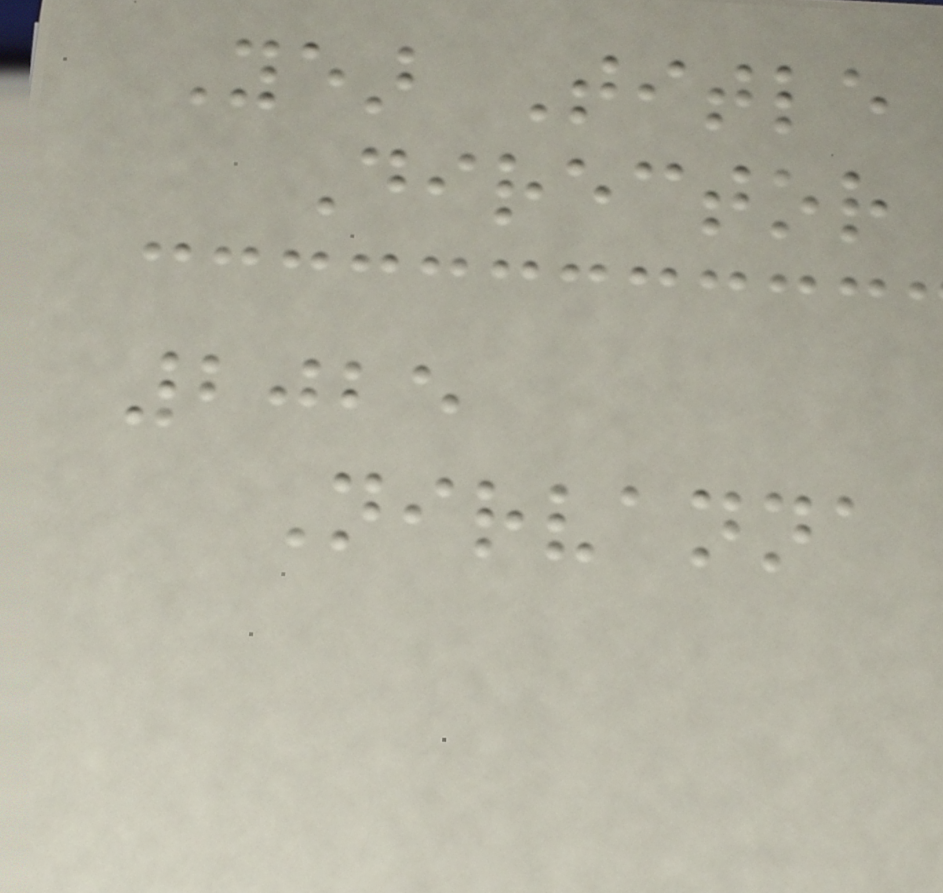Year Title
Director
2025
Nirvanna
